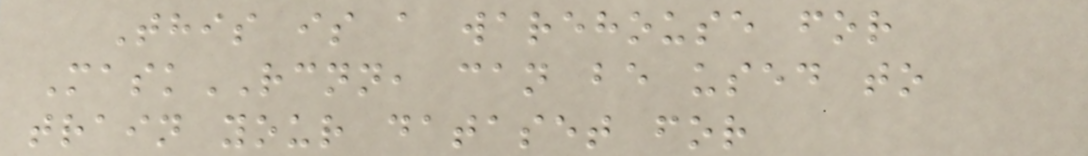This is a warehouse for
MaskRCNN, can be used to
train your dataset for
